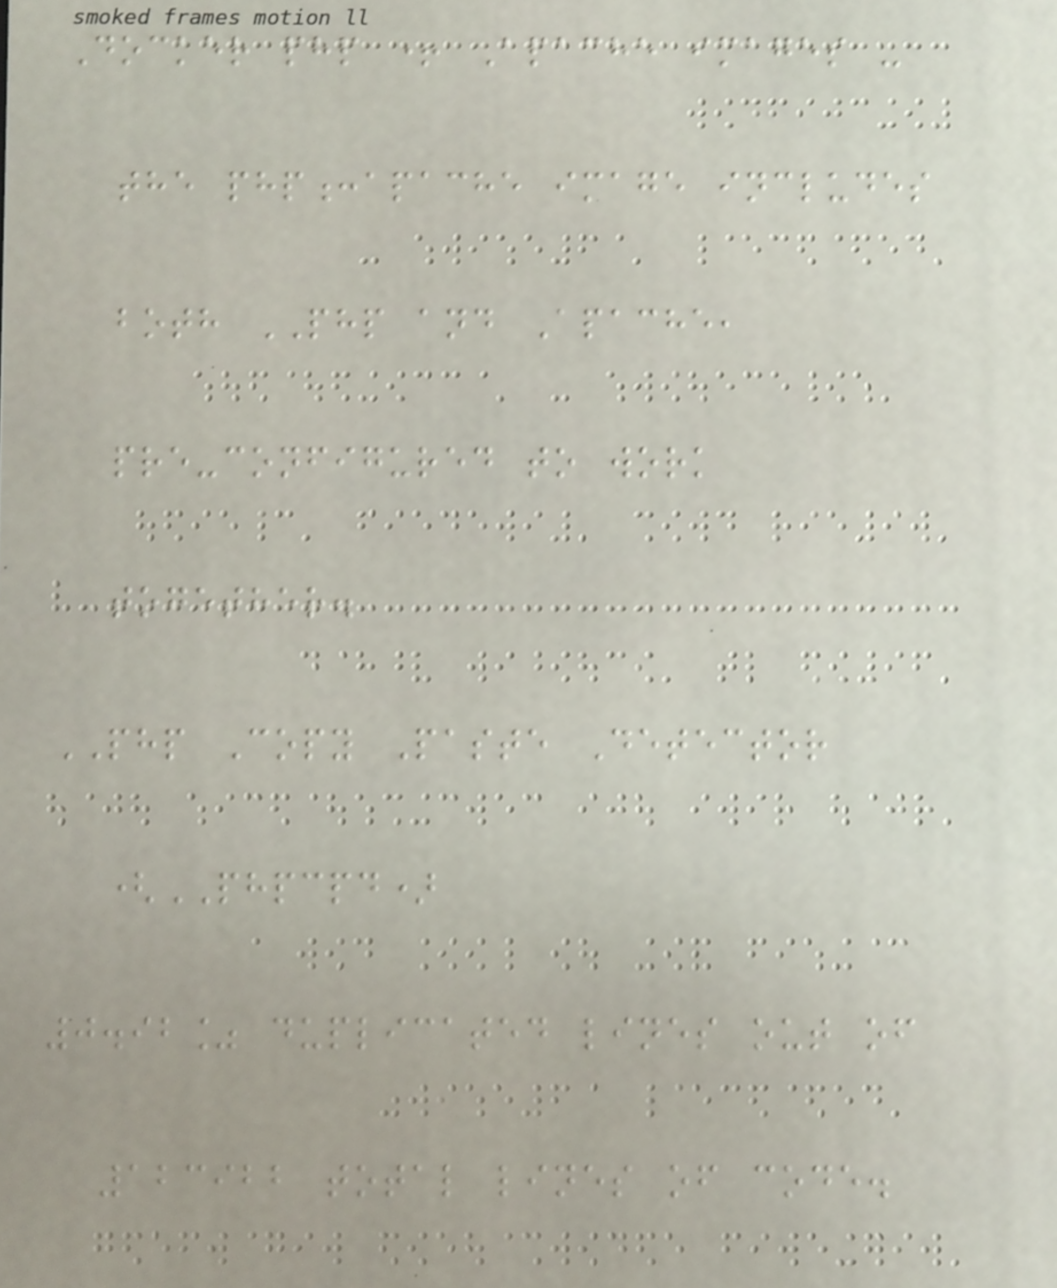Docker php + Apache images -
the php:apache image includes
both PHP and Apache,
pre-configured to work
together.
PHP Copy Paste Detector
(PHPCPD)
0.92% duplicated lines out of
123922 total lines of code.
